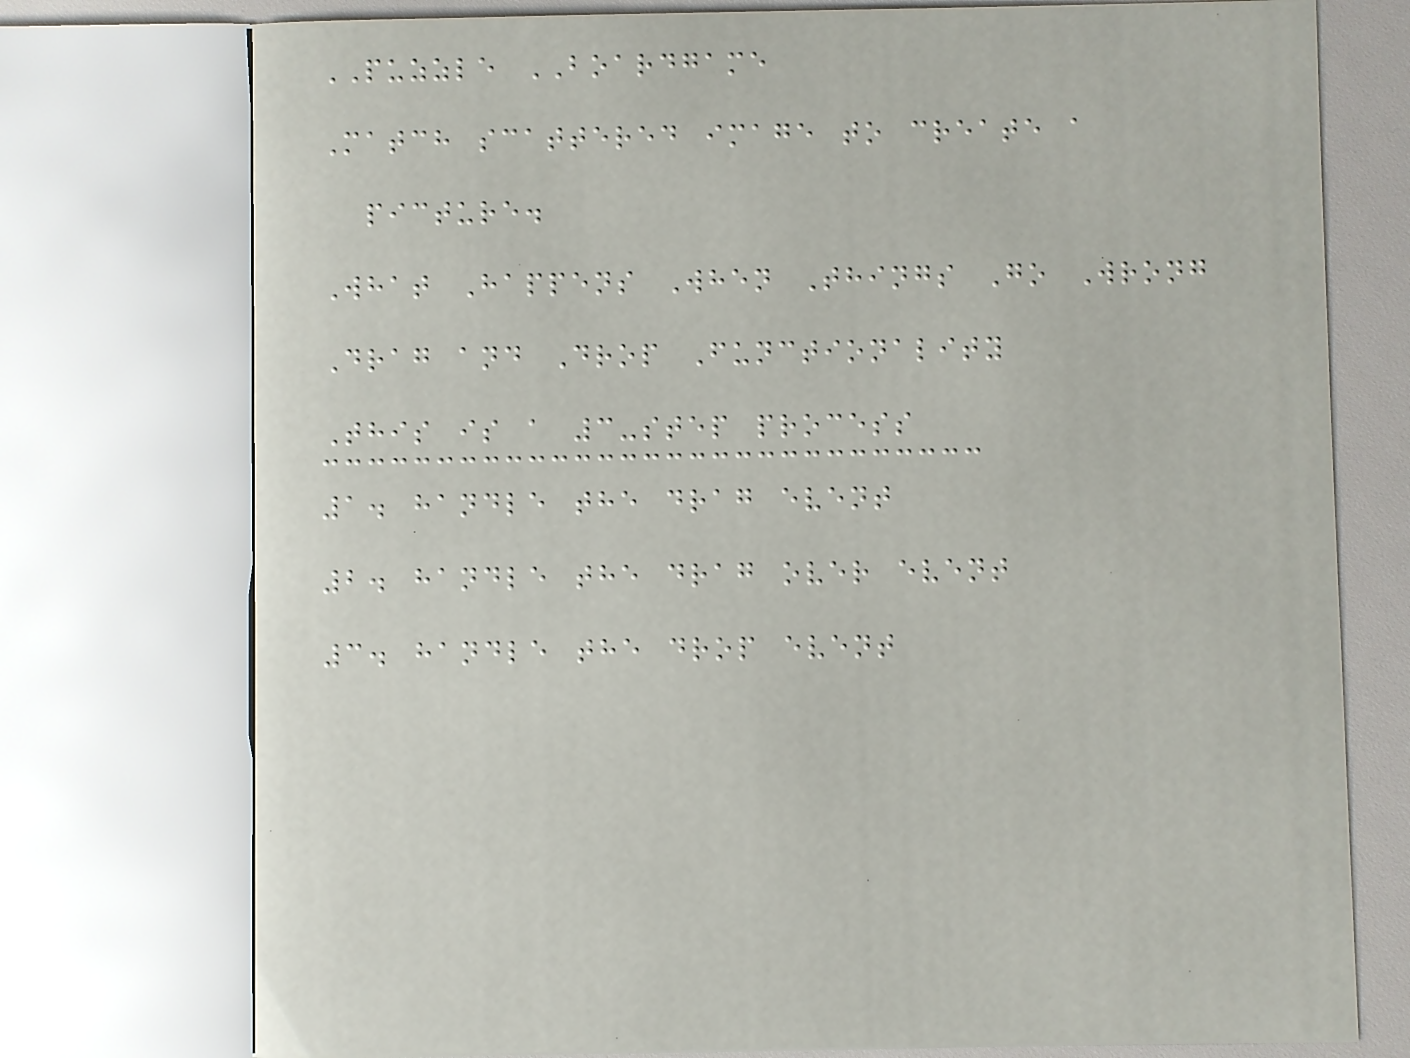PUZZLE BOARDGAME
Match scattered image to create a
picture.
What Happens When Things Go Wrong
Drag and Drop Functionality
This is a 3-step process
1. handle the drag event
2. handle the drag over event
3. handle the drop event
